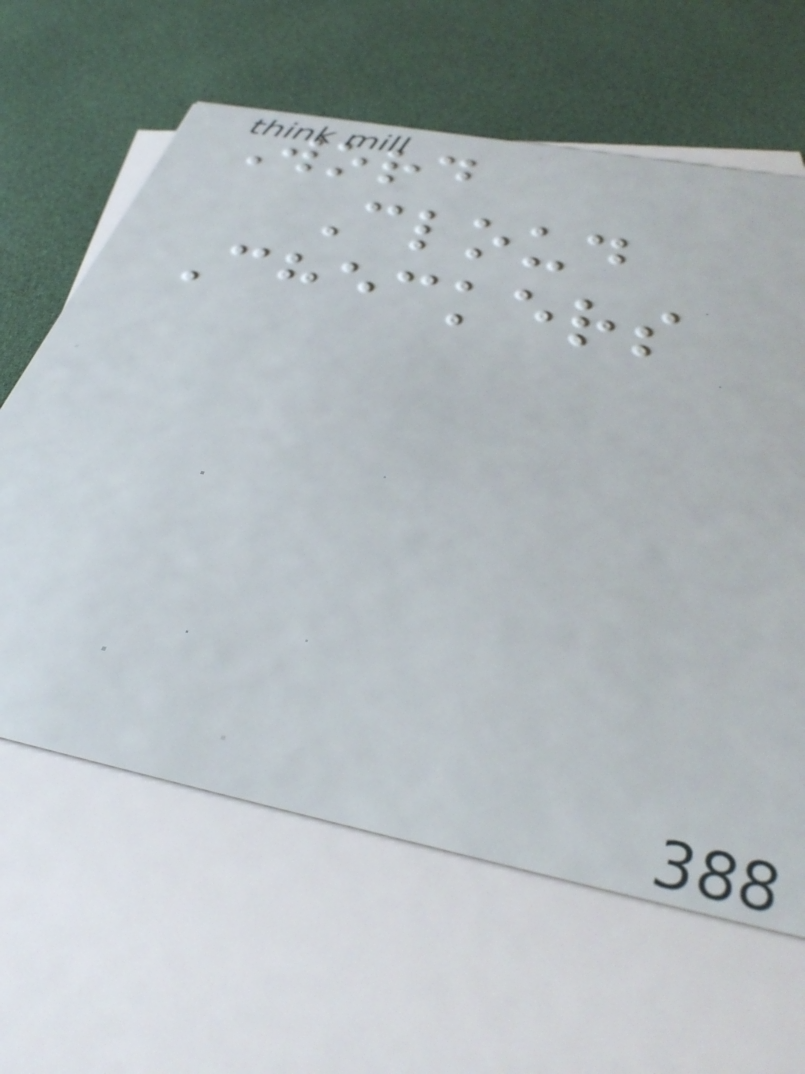Word
Cloud
Checkers
